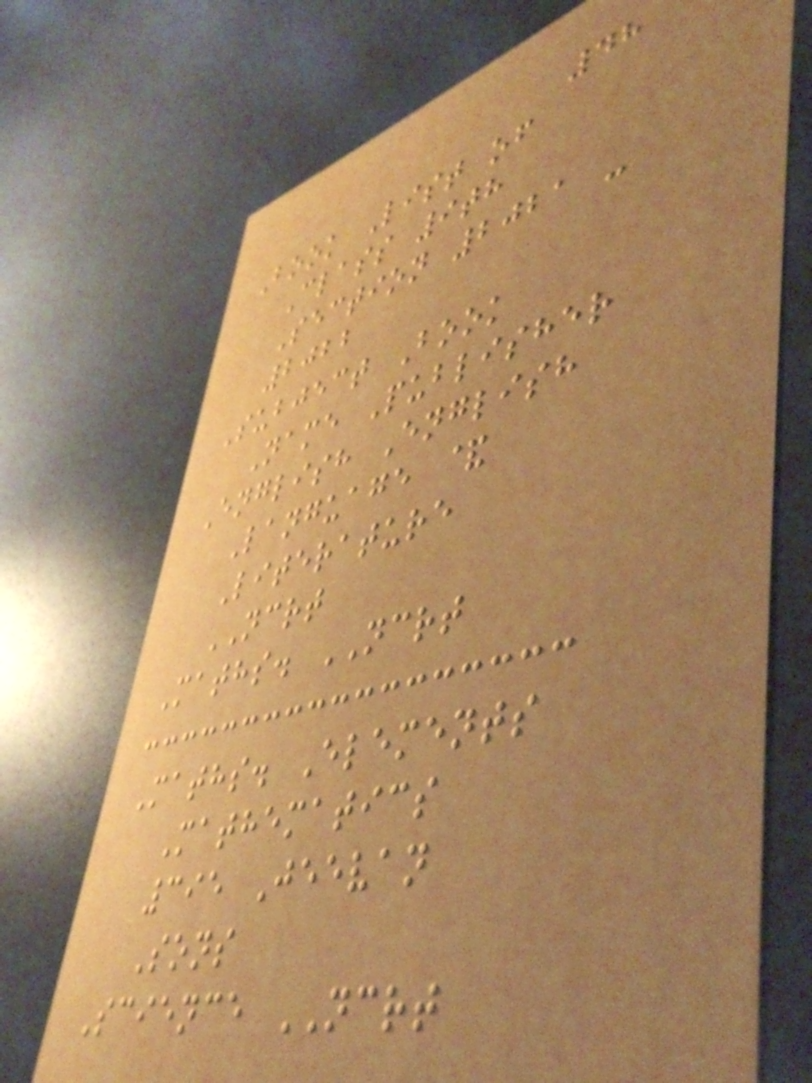48
Book List of
Class 9th
Section 2021 -
2022
Subject Book
Name Publisher
English English
Language &
Literature
NCRT
Maths. NCRT
Maths. Elements
Mathematics
395 Jeevan
Sons
Science NCRT
